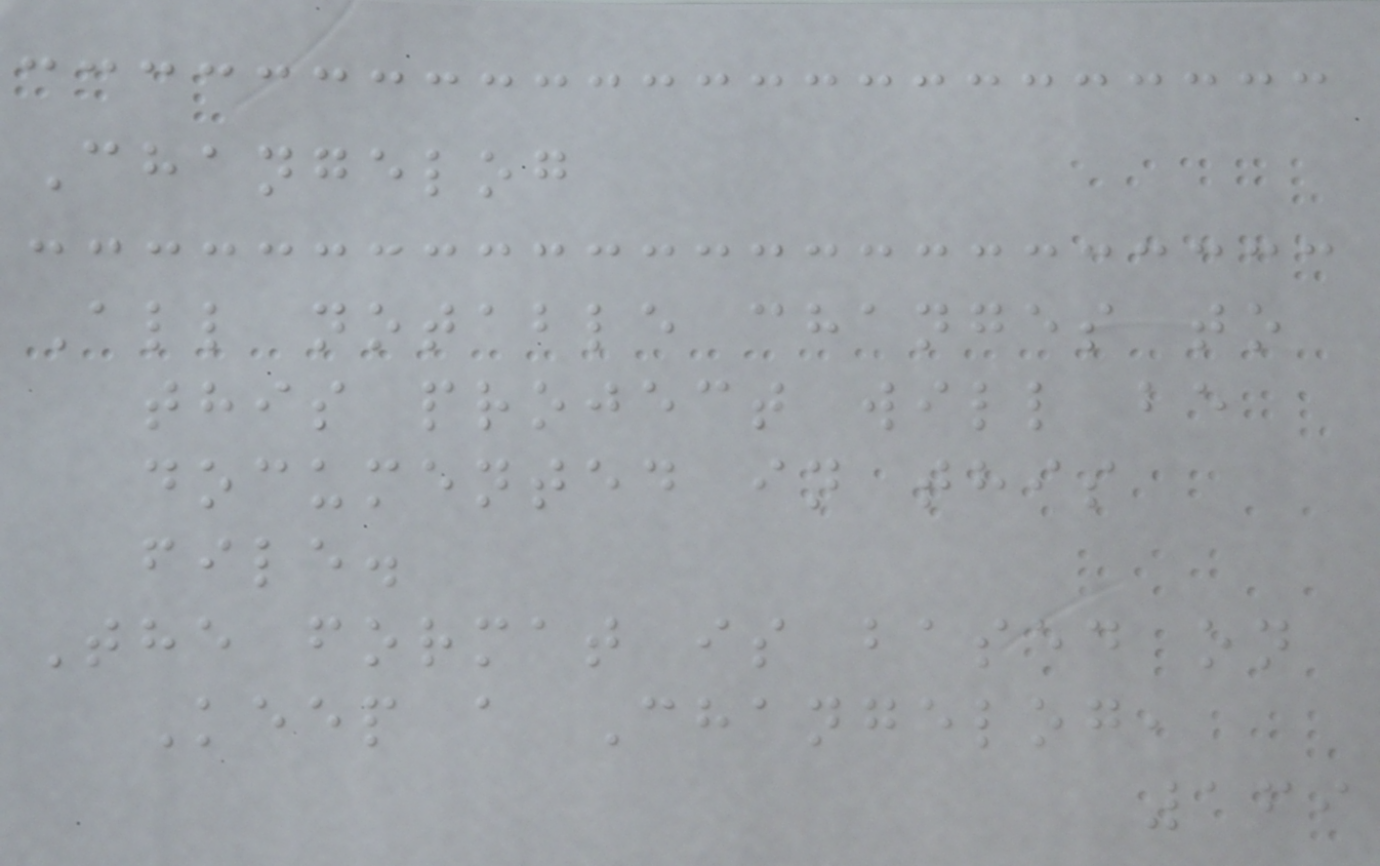Changelog
All notable changes to
this project will be
documented in this
file.
The format is based on
Keep a Changelog,
169
